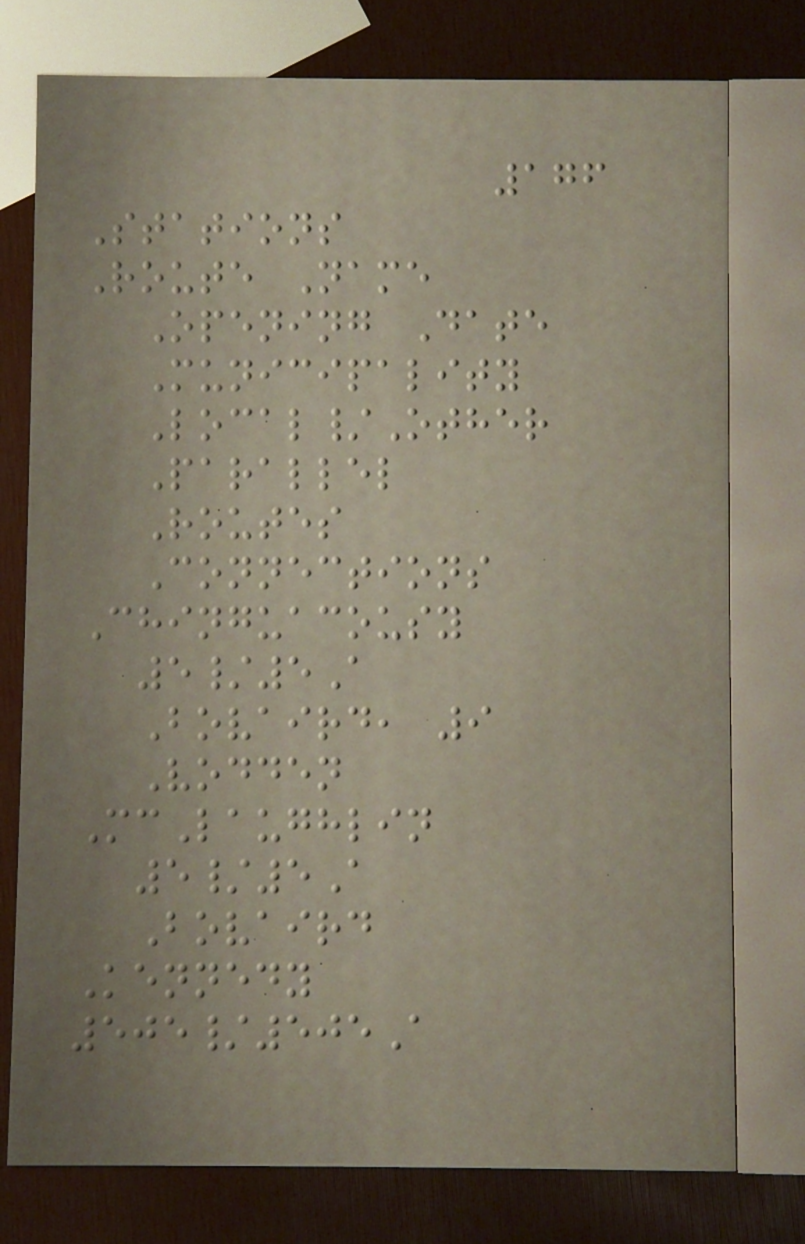176
Stations
Route Name
Opening Date
Municipality
Local/Other
Parallel
Routes
Connections
Chinguacousy
5/5A
Bovaird, 9
Vodden
McLaughlin
5/5A
Bovaird
Kennedy
505/505A
